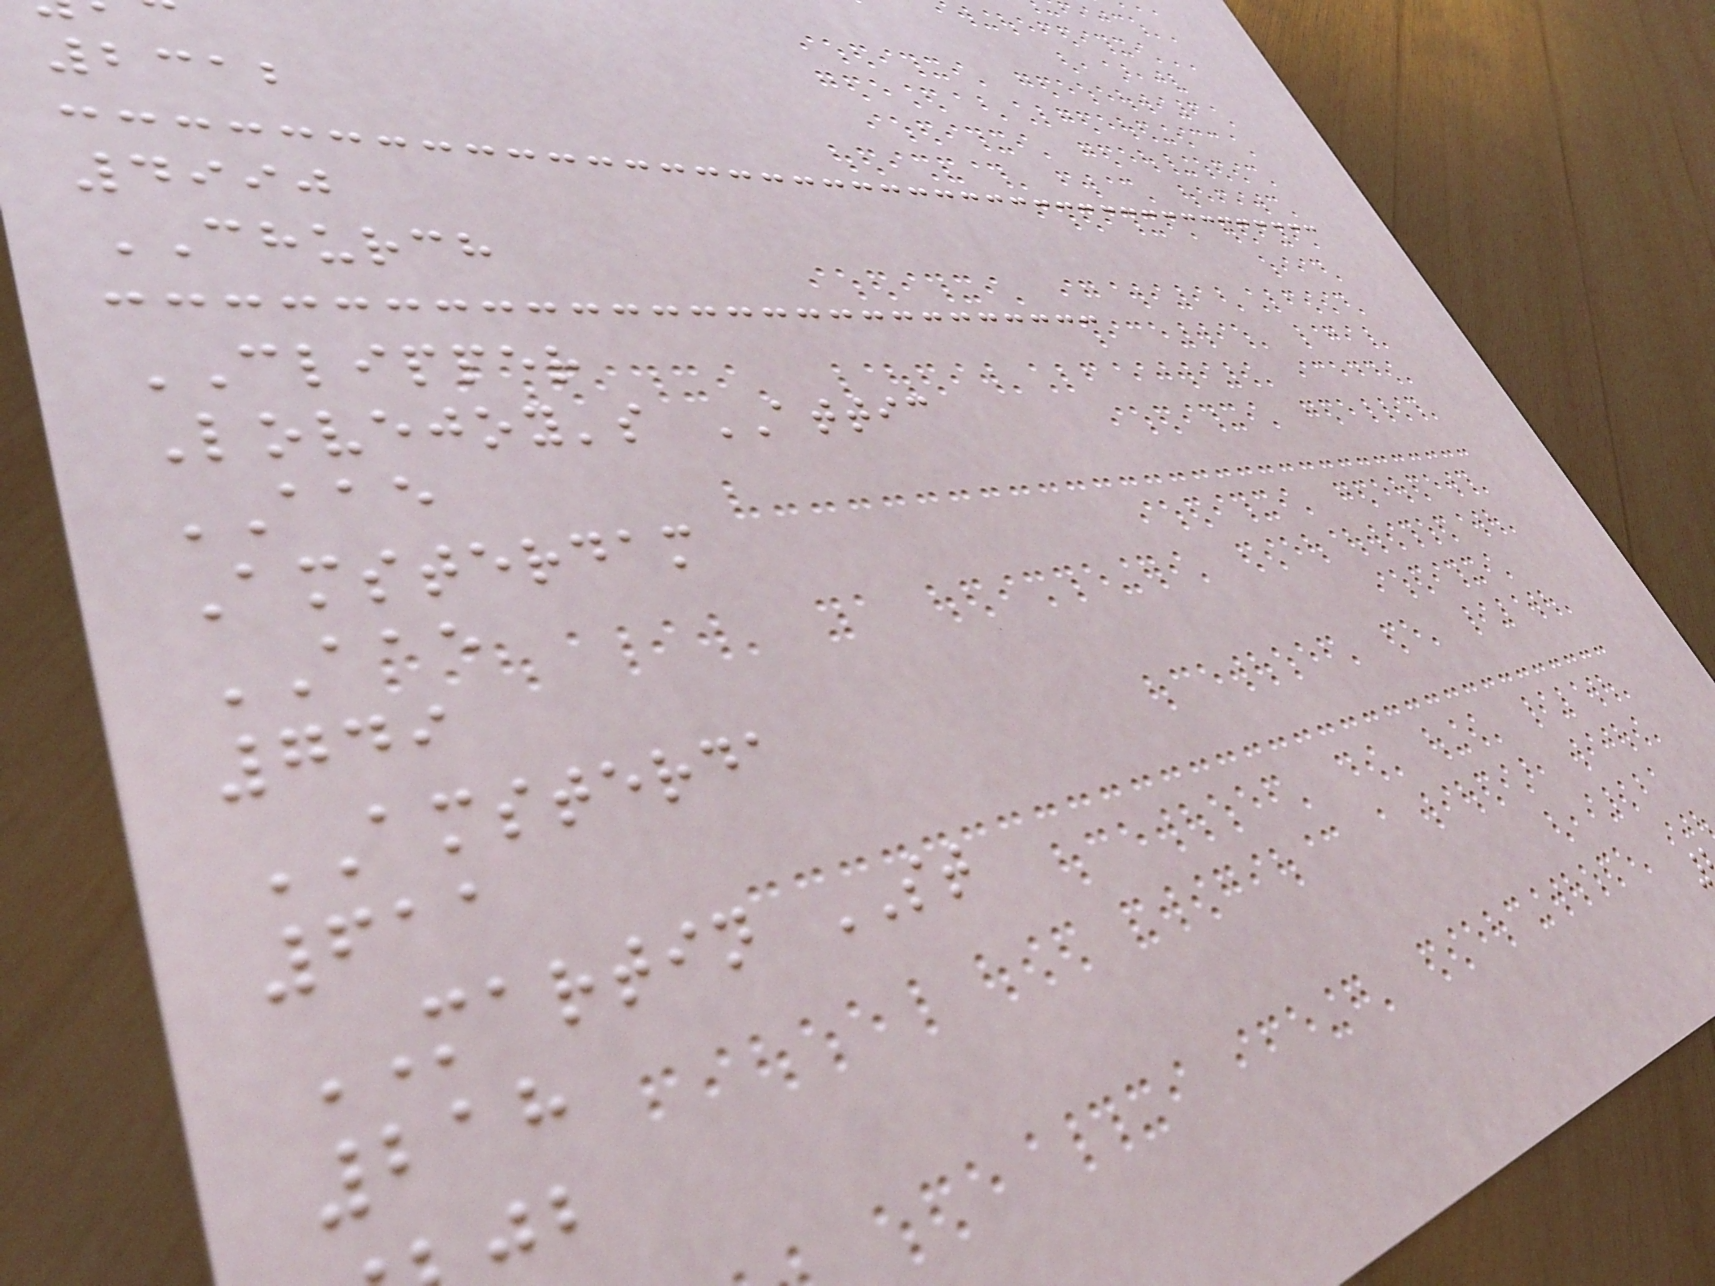2312
4990
CHURCH
CLIPPER
Lovejoy's ATTIC
AAE
Amsterdam
AAE
749
AMSTERDA
611
MARTIN ST
218
